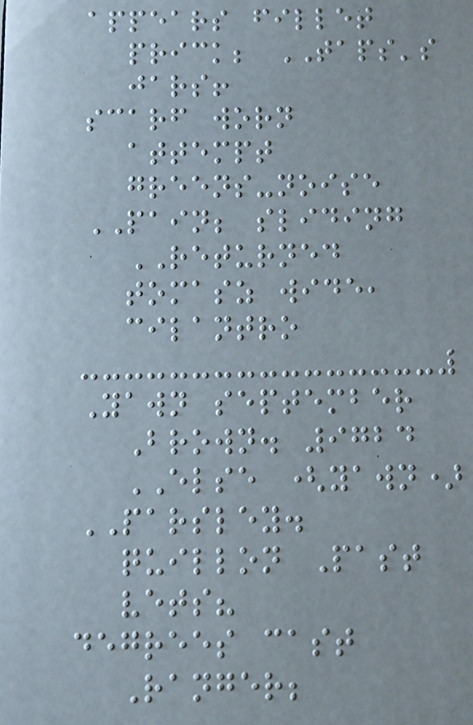appears fillet
prick; TAPS's
jars!
scarf worn
attempt
greens-noise
PAIN; sliding
RETURNED
tomasz wide,
cilantro
Yawn september
Brown. 9724
ELSE (yawn)
PARSLEY.
quillon Past
vets?
degrees cast
Ranger;
